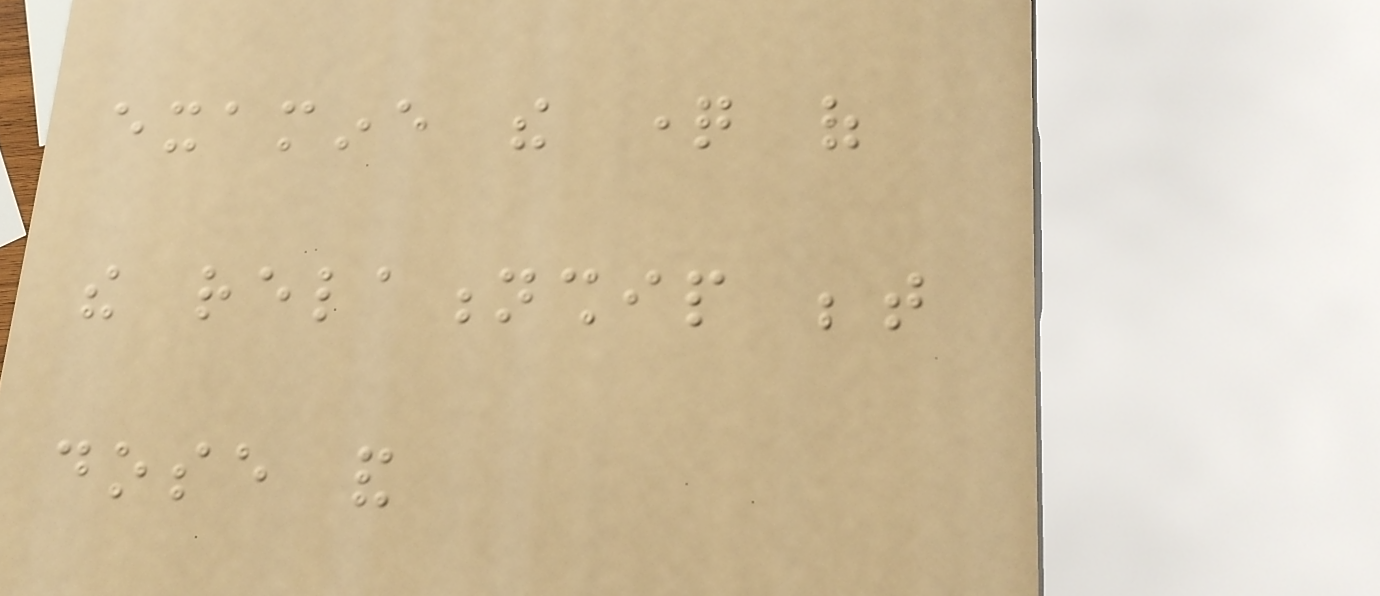examine the question of
the relationship between
dose and
